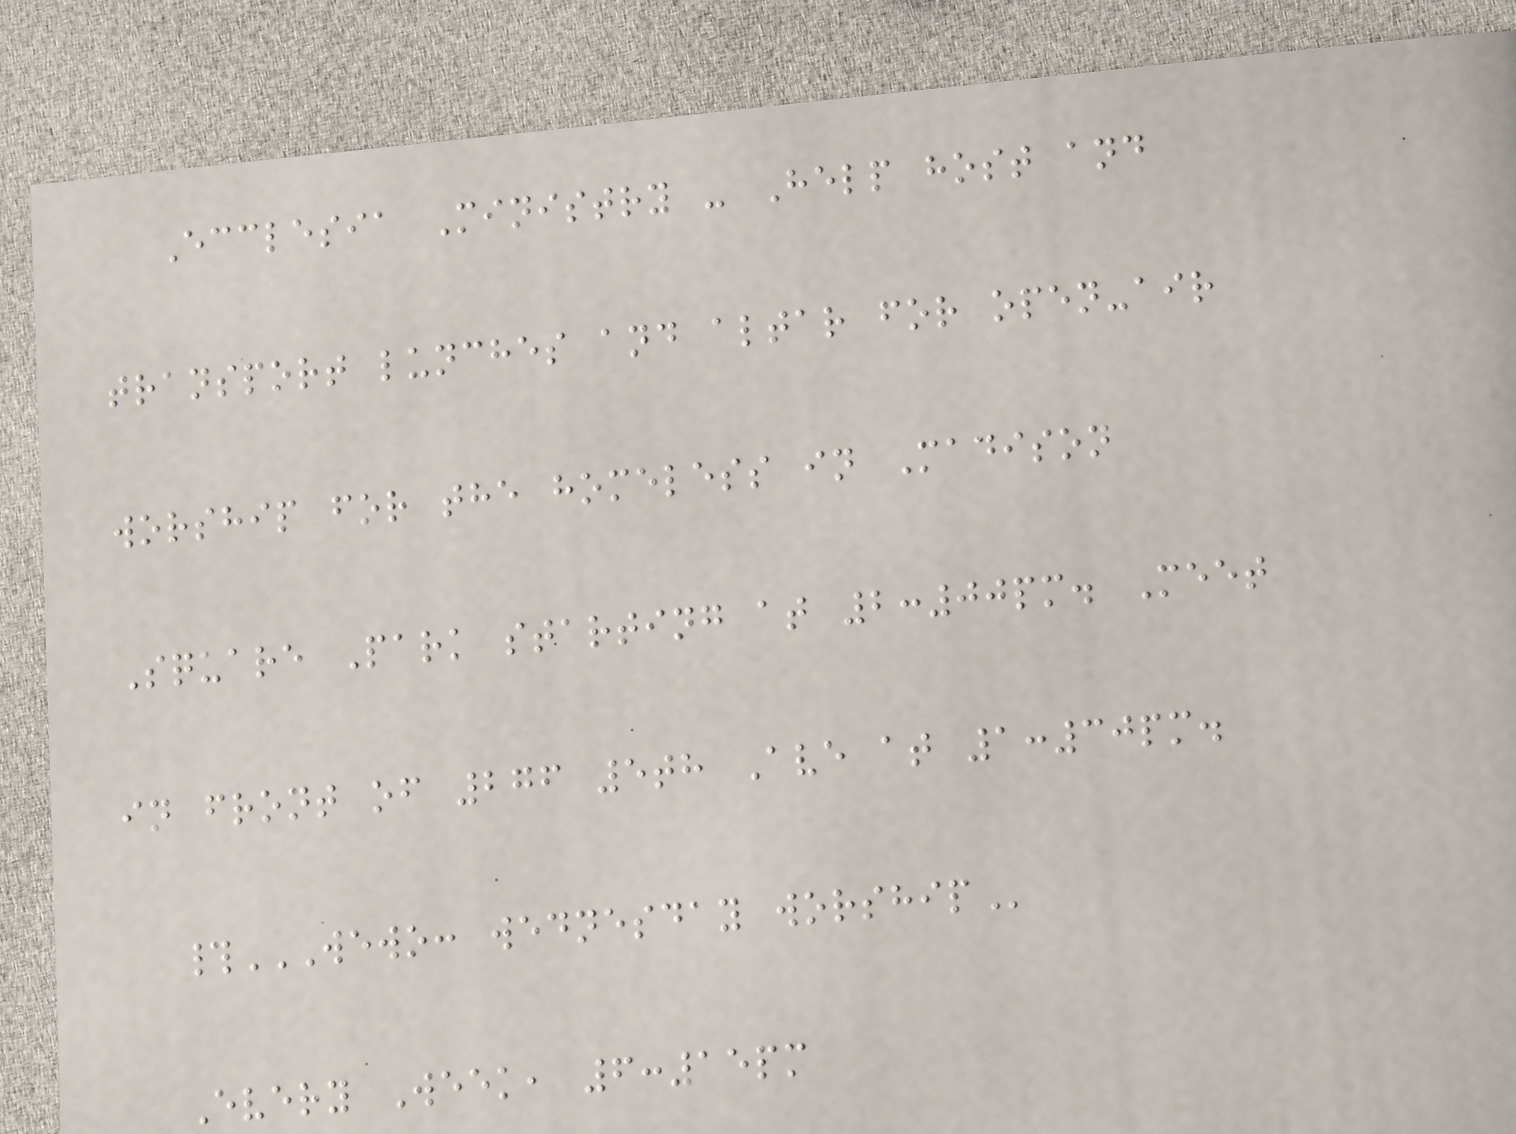Ecclesia Ministry - Help host and
transport lunches and altar for open-air
worship for the homeless in Madison
Square Park starting at 2:00pm. Meet
in front of 276 5th Ave at 1:30pm.
#WEWO: WEDNESDAY WORSHIP
Every Week, 6:15pm
